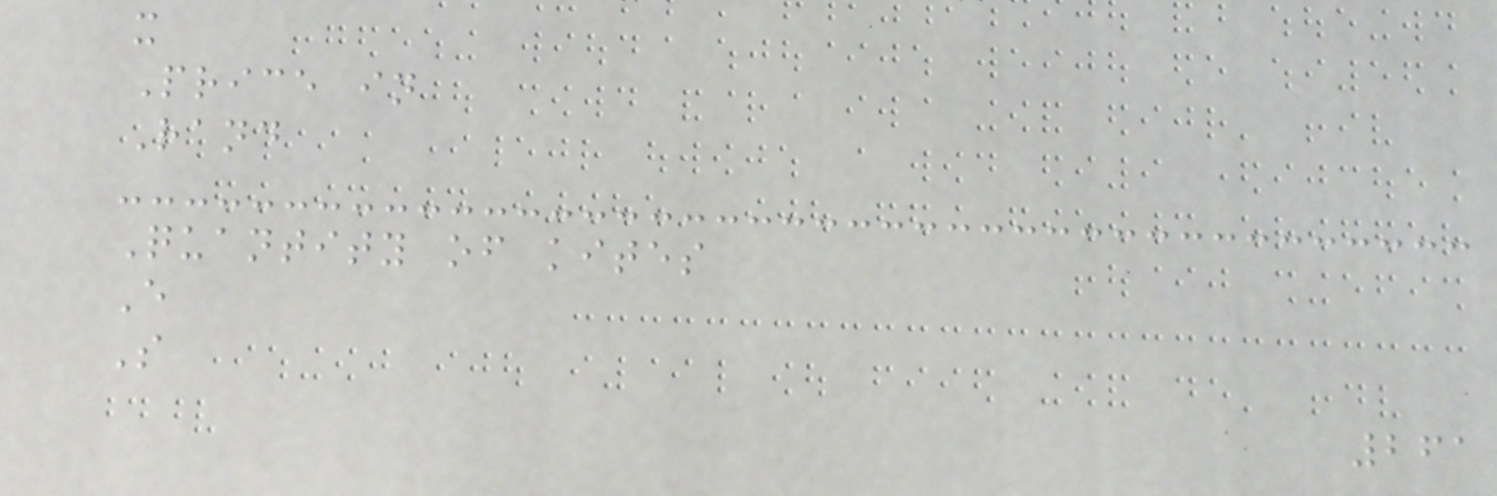x
Price in
Rand
Quantity of kites
E
S
261
